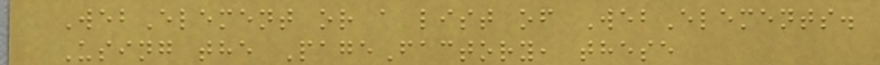WebElement or a list of WebElements.
Using the PageFactory, these
